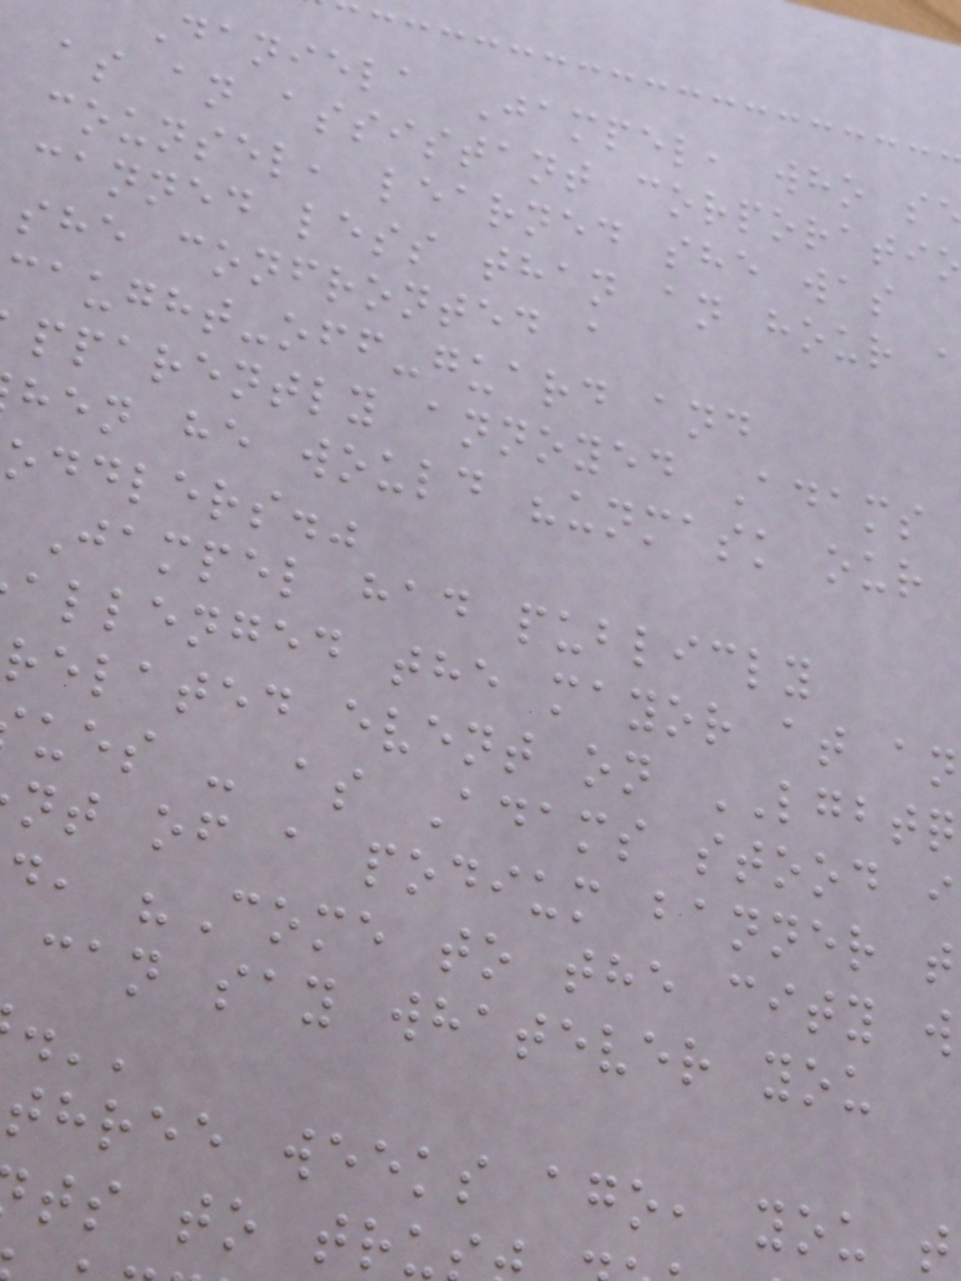Daniela Jampel, who s
as an assistant corporati
counsel, learned she was
canned less than an hour a
she confronted a
caught-off-guard and
pparently annoyed Adams
hen he would "unmask our
oddlers."
Jampel had publicly
allenged the mayor at an
related event on LGBTQ
ues - as Adams stood i
nt of a podium banner t
d, "Come to the city w
can say whatever you
three weeks ago, you t
ts to tru
